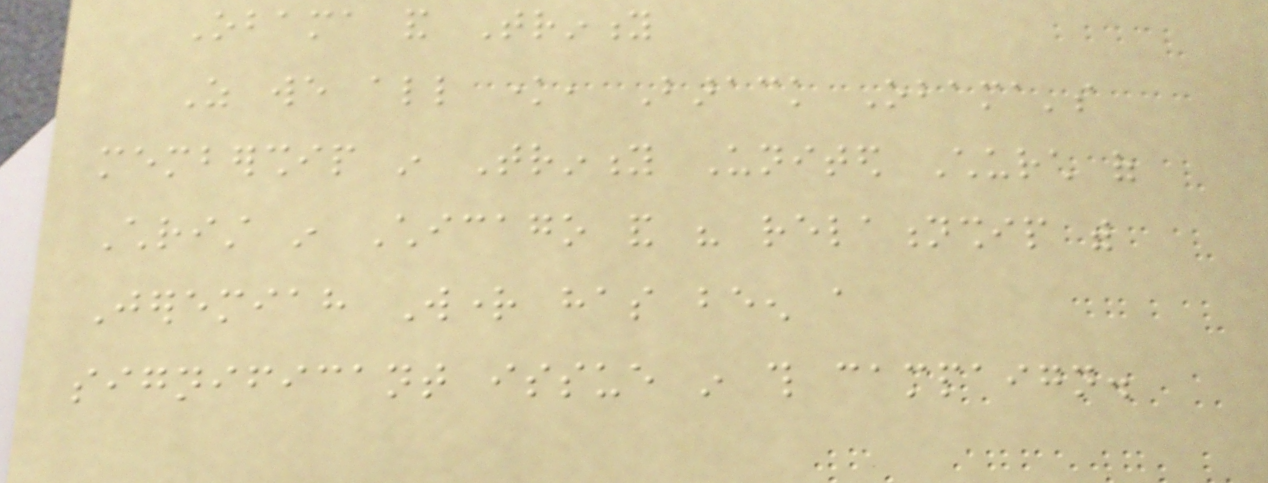Obama and Trinity
As we all know, Barack Obama's
membership in Trinity United Church of
Christ in Chicago and his relationship with
Jeremiah Wright has been a
significant issue in this campaign.
